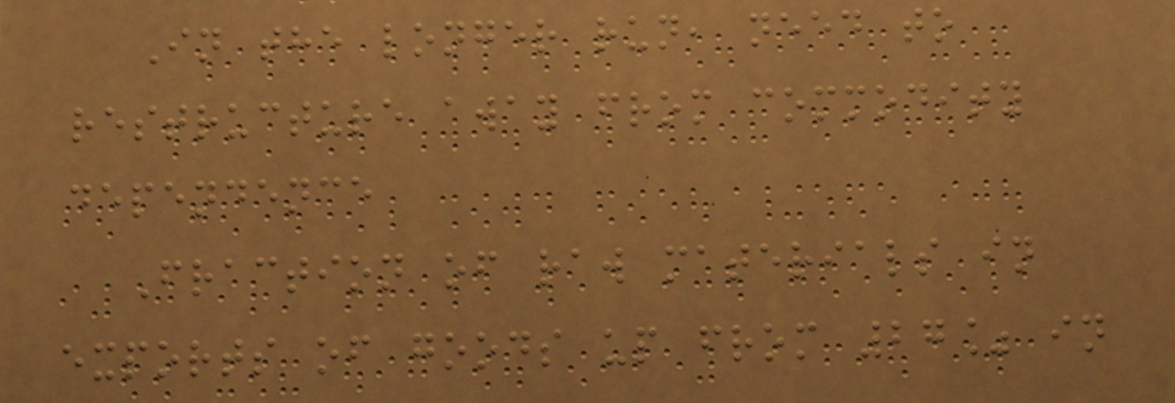In the longer run, need to
restructure away from commodity
dependence
Fraction of raw materials in
exports of goods up from 27% in
